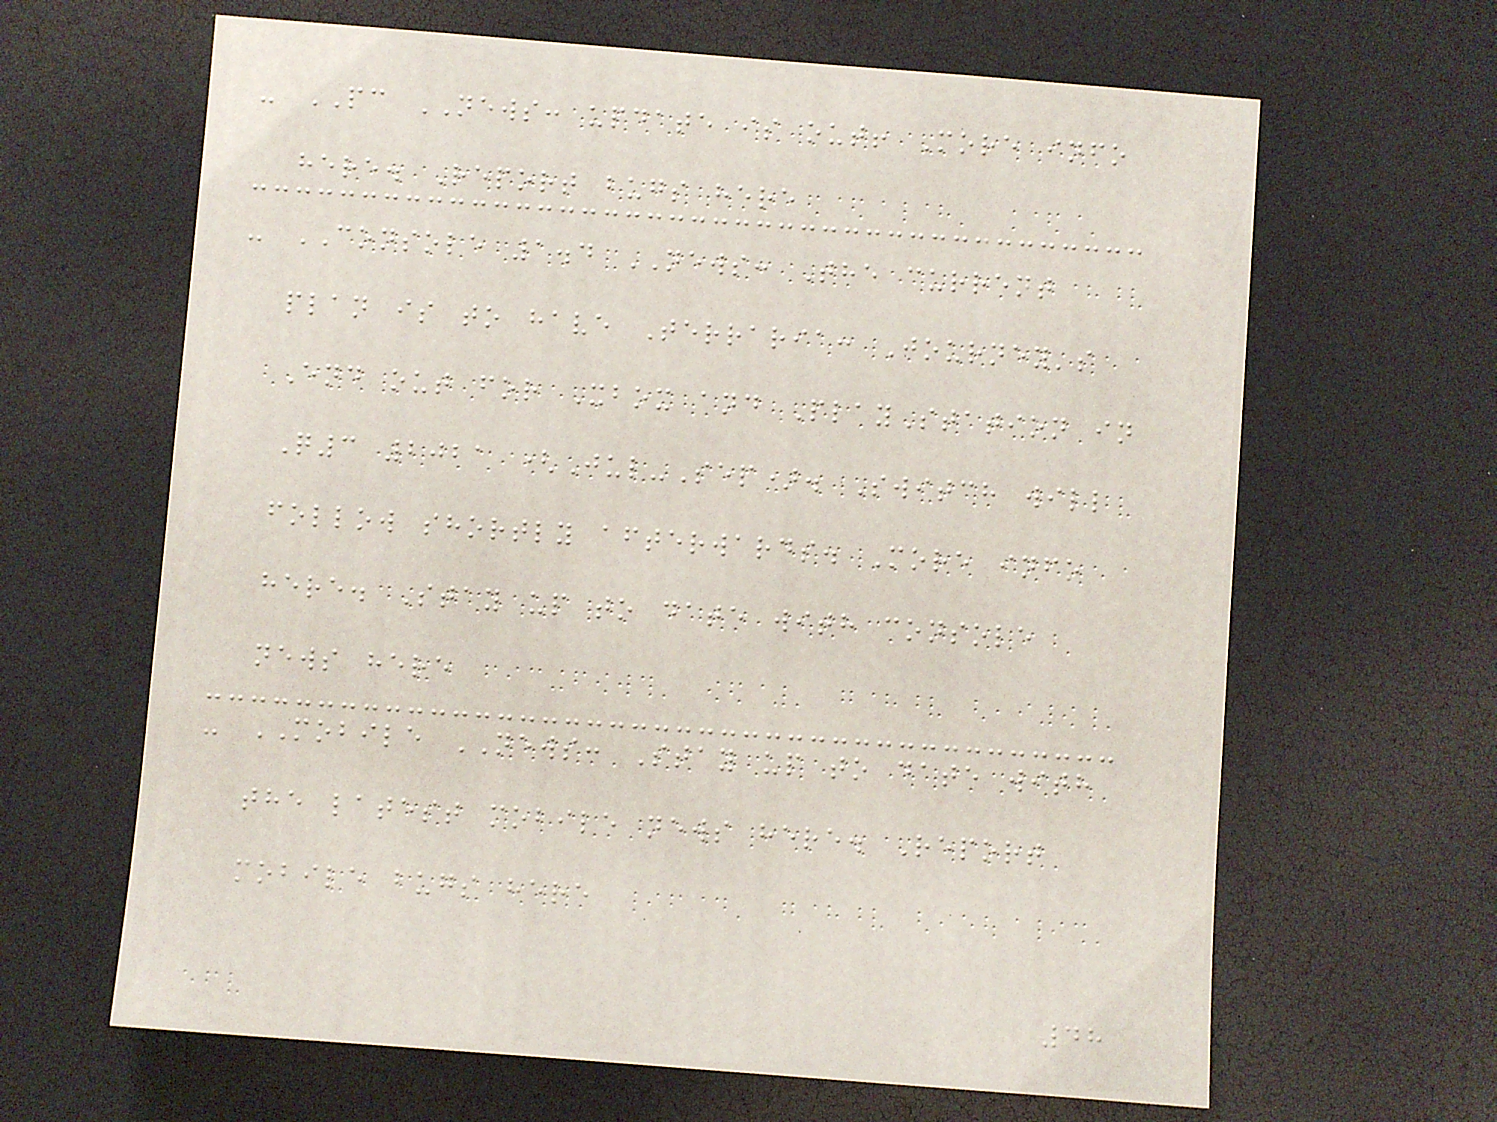- PC NEWS: update is out! More info
here. Report bugs here
- CONSOLE 1.4 NEWS: The current
plan is to have Terraria: Journey's
End out for Xbox and PlayStation in
Q3 2021 (Jul-Sep). Switch will
follow shortly afterwards. More info
here. Stay up to date with console
news here
- MOBILE NEWS: Stay up to date with
the latest mobile news here. Report
mobile bugs here
48
